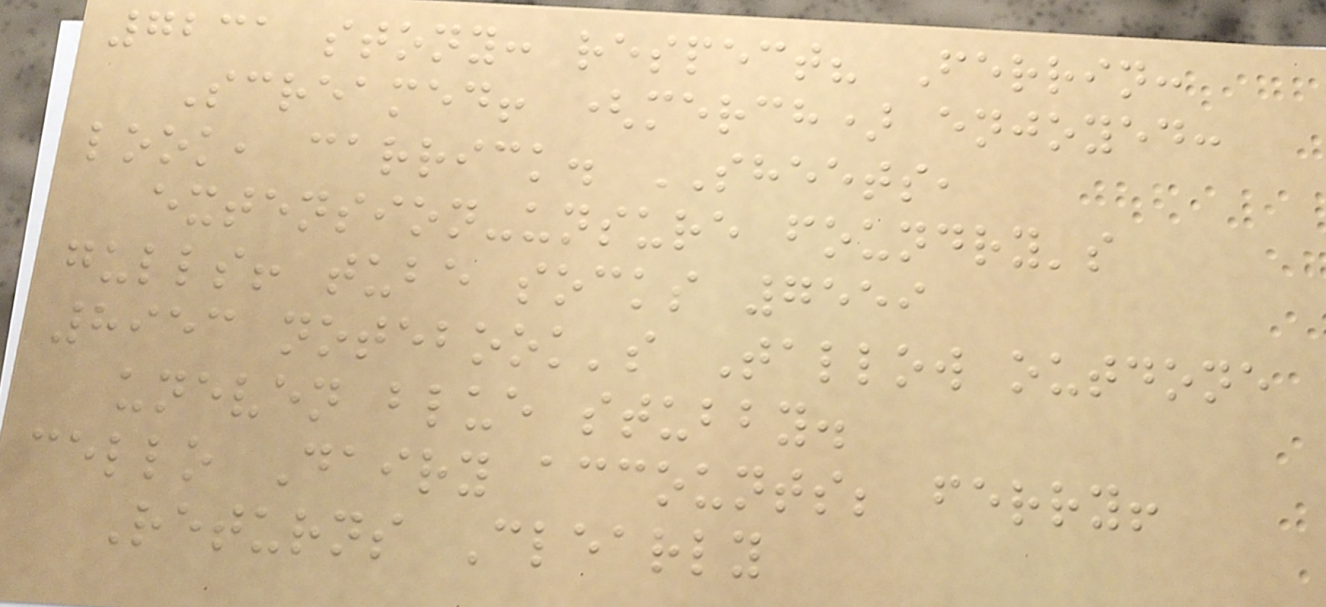7231 stony: respect? Ferrin:
Screamed! (merch) enjoyed:
look, carrick. SHEETS,
extension-unsure foundry's
gulls! tube socks 7559
8953 notebook's Tallow outdone
uneven blue stubby.
cello Dairy accounts; ferry!
Returns Clearly
